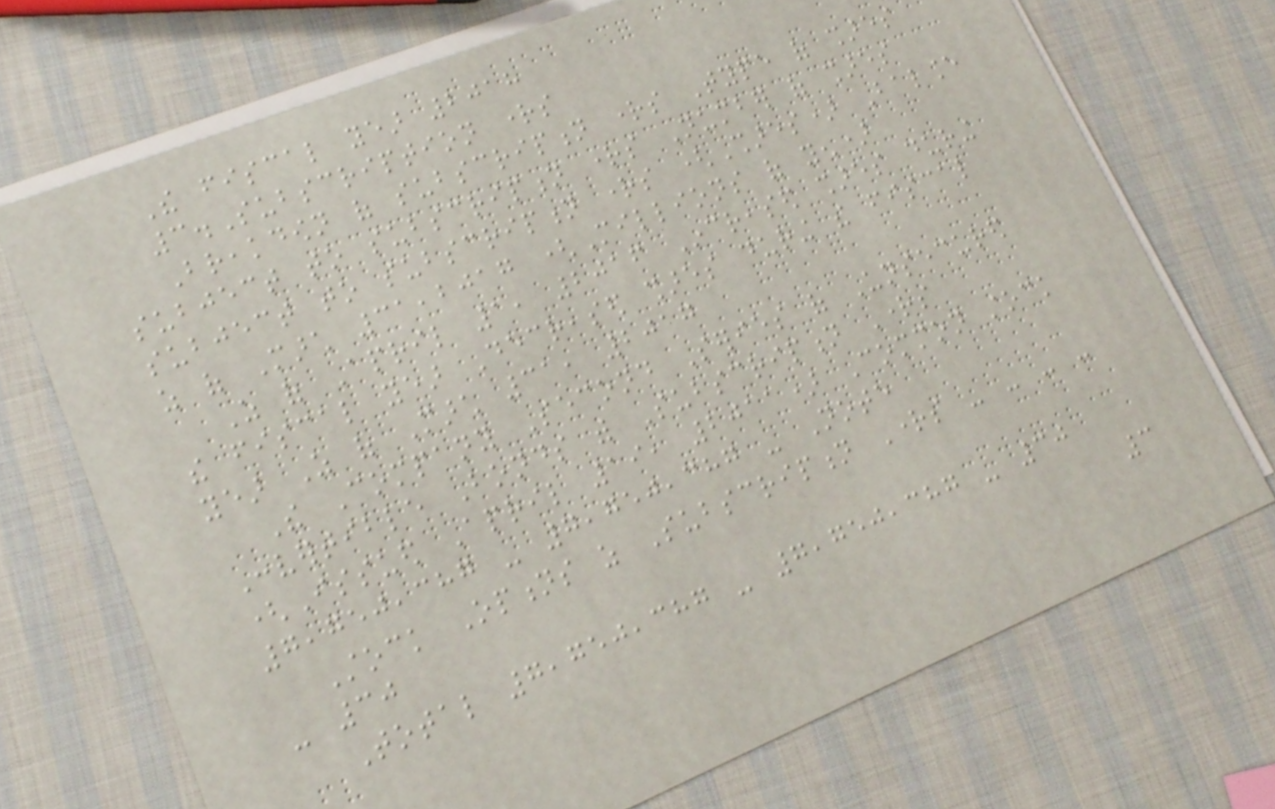The fiscal year 2018
3.Subscription rights
Breakdown of subscription rights Type of shares
subject to subscription rights Number of shares
subject to subscription rights (Shares) Balance
as of March 31,2017 (Millions of yen)
As of April 1, 2016 Increased shares during
the fiscal year Decreased shares during the fiscal
year As of March 31, 2017
The Company Second Series of Unsecured
Convertible Bonds with Subscription Rights
(Issued April 19, 2011) Common stock
7,750,387 - 7,750,387 - Note
Stock Options as Subscription Rights - - - -
- 30
Total 7,750,387 - 7,750,387 - 30
3
